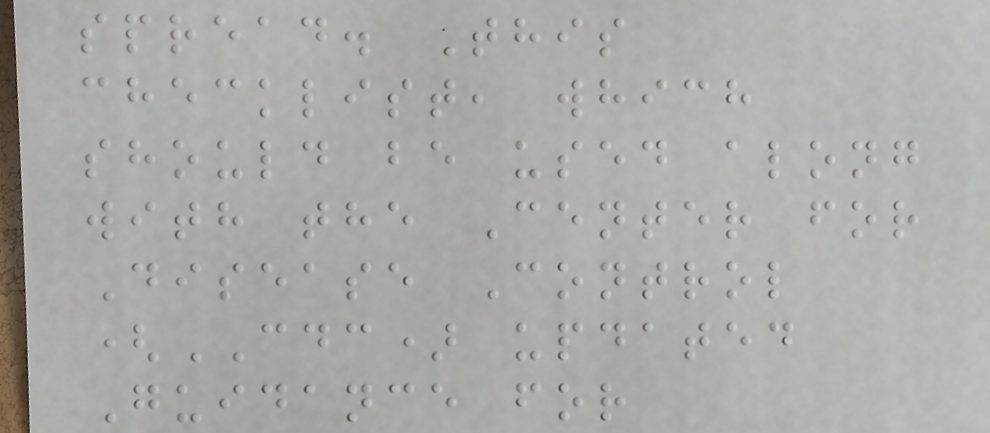spread. This
checklist, which
should be used along
with the Center for
Disease Control
(CDC) updated
Guidance for
